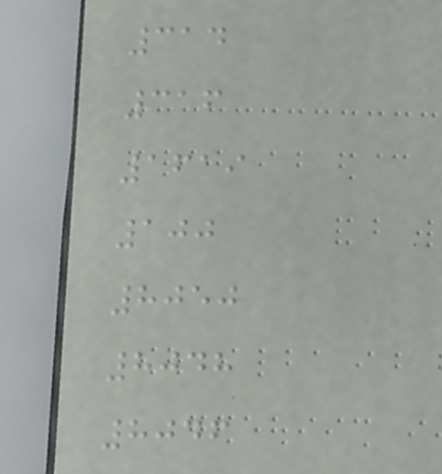314
316
1619
100
8050
8048
8046
